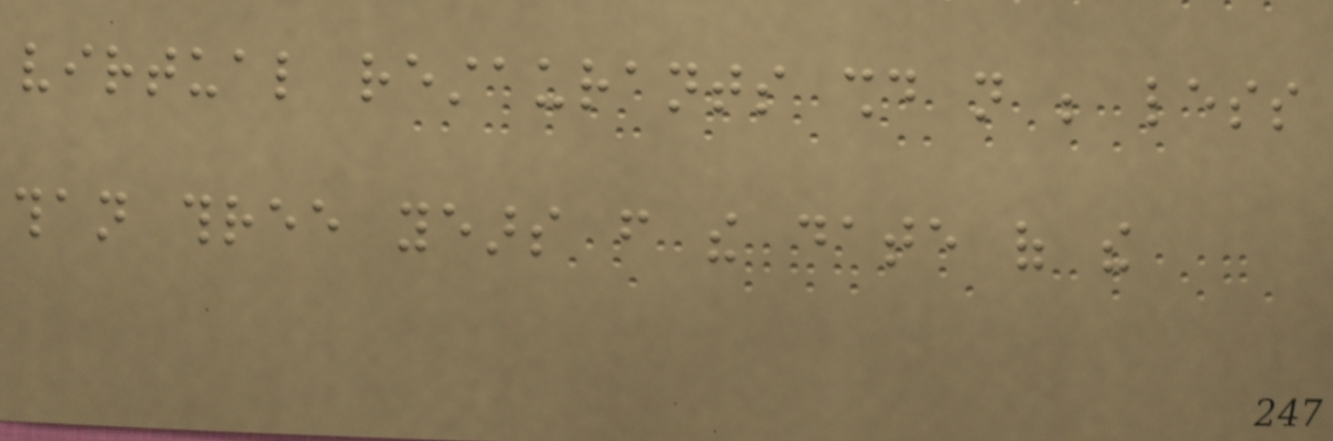virtual restaurants should not be less
than three years from the date of the
